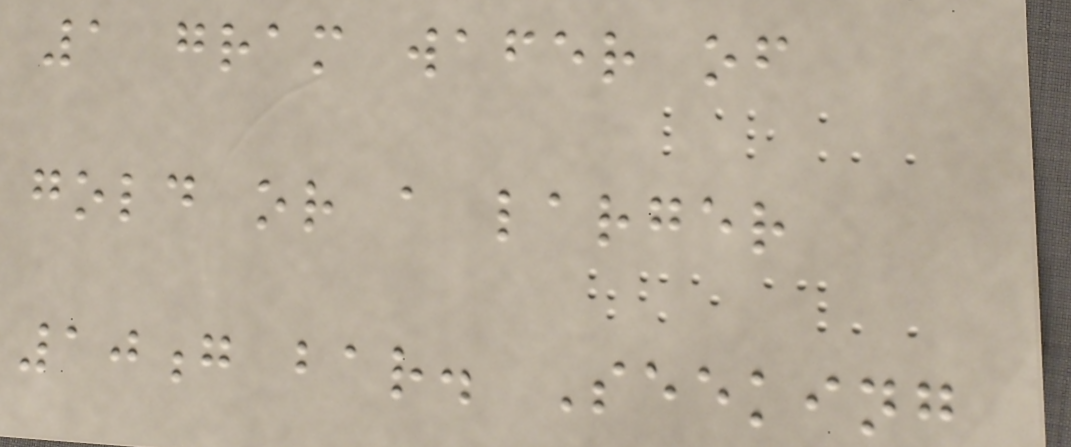1 gram wafer of
gold or a larger
10g bar. Seeking
